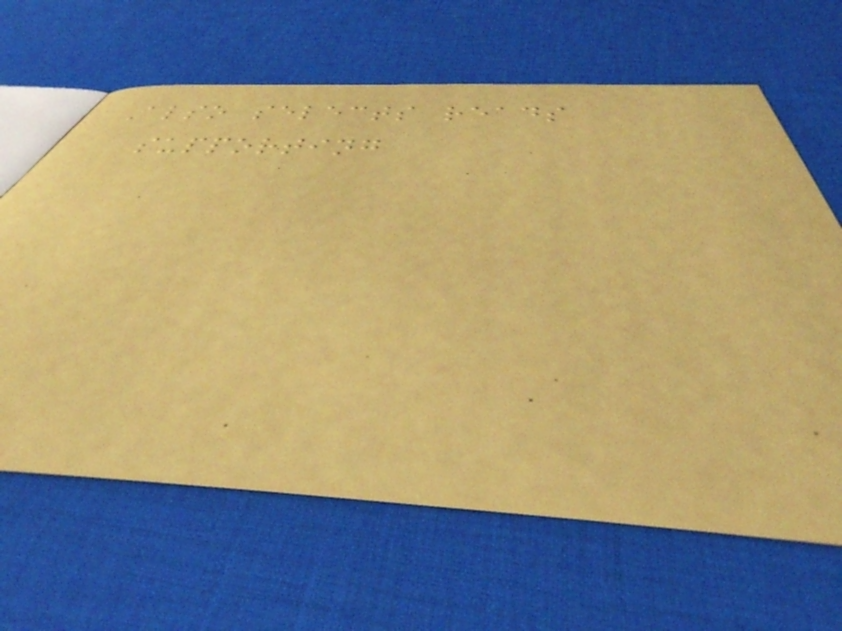Also selects reads
supporting
